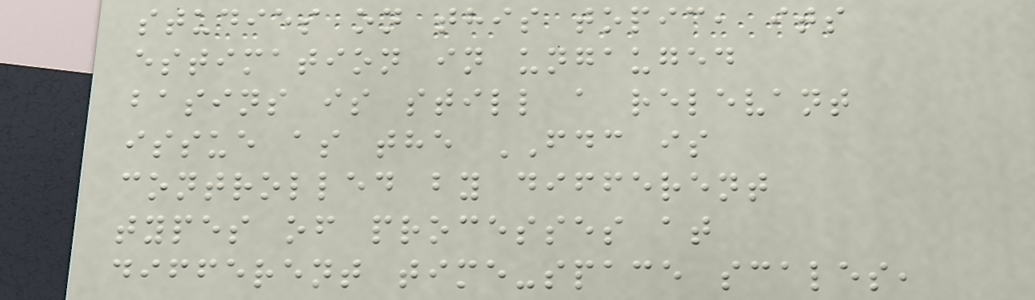studies on this topic, its
estimation in ungauged
basins is still a relevant
issue as the FDC is
controlled by different
types of processes at
different time-space scales,
